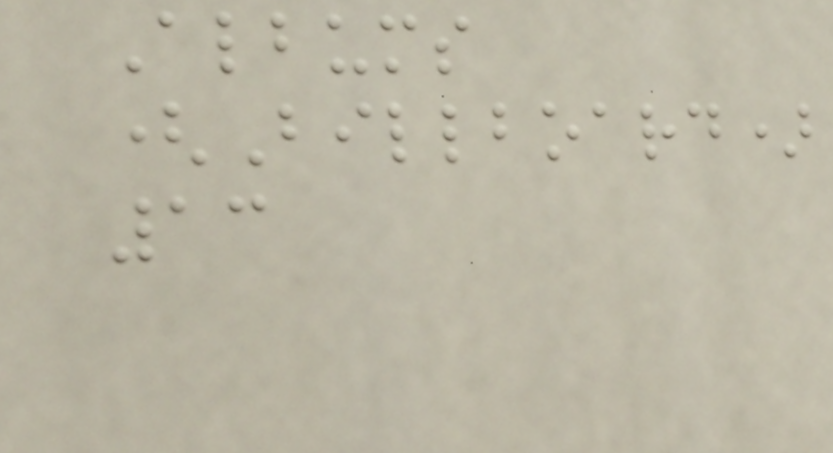Albums
(Billboard)
13
